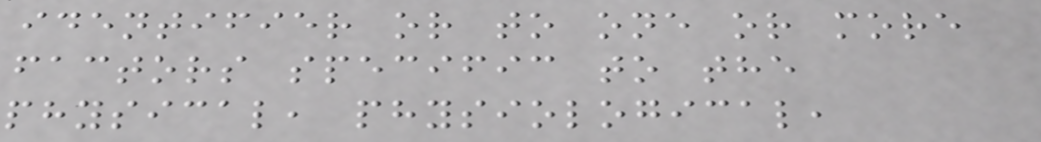identifier or to one or more
factors specific to the
physical, physiological,
